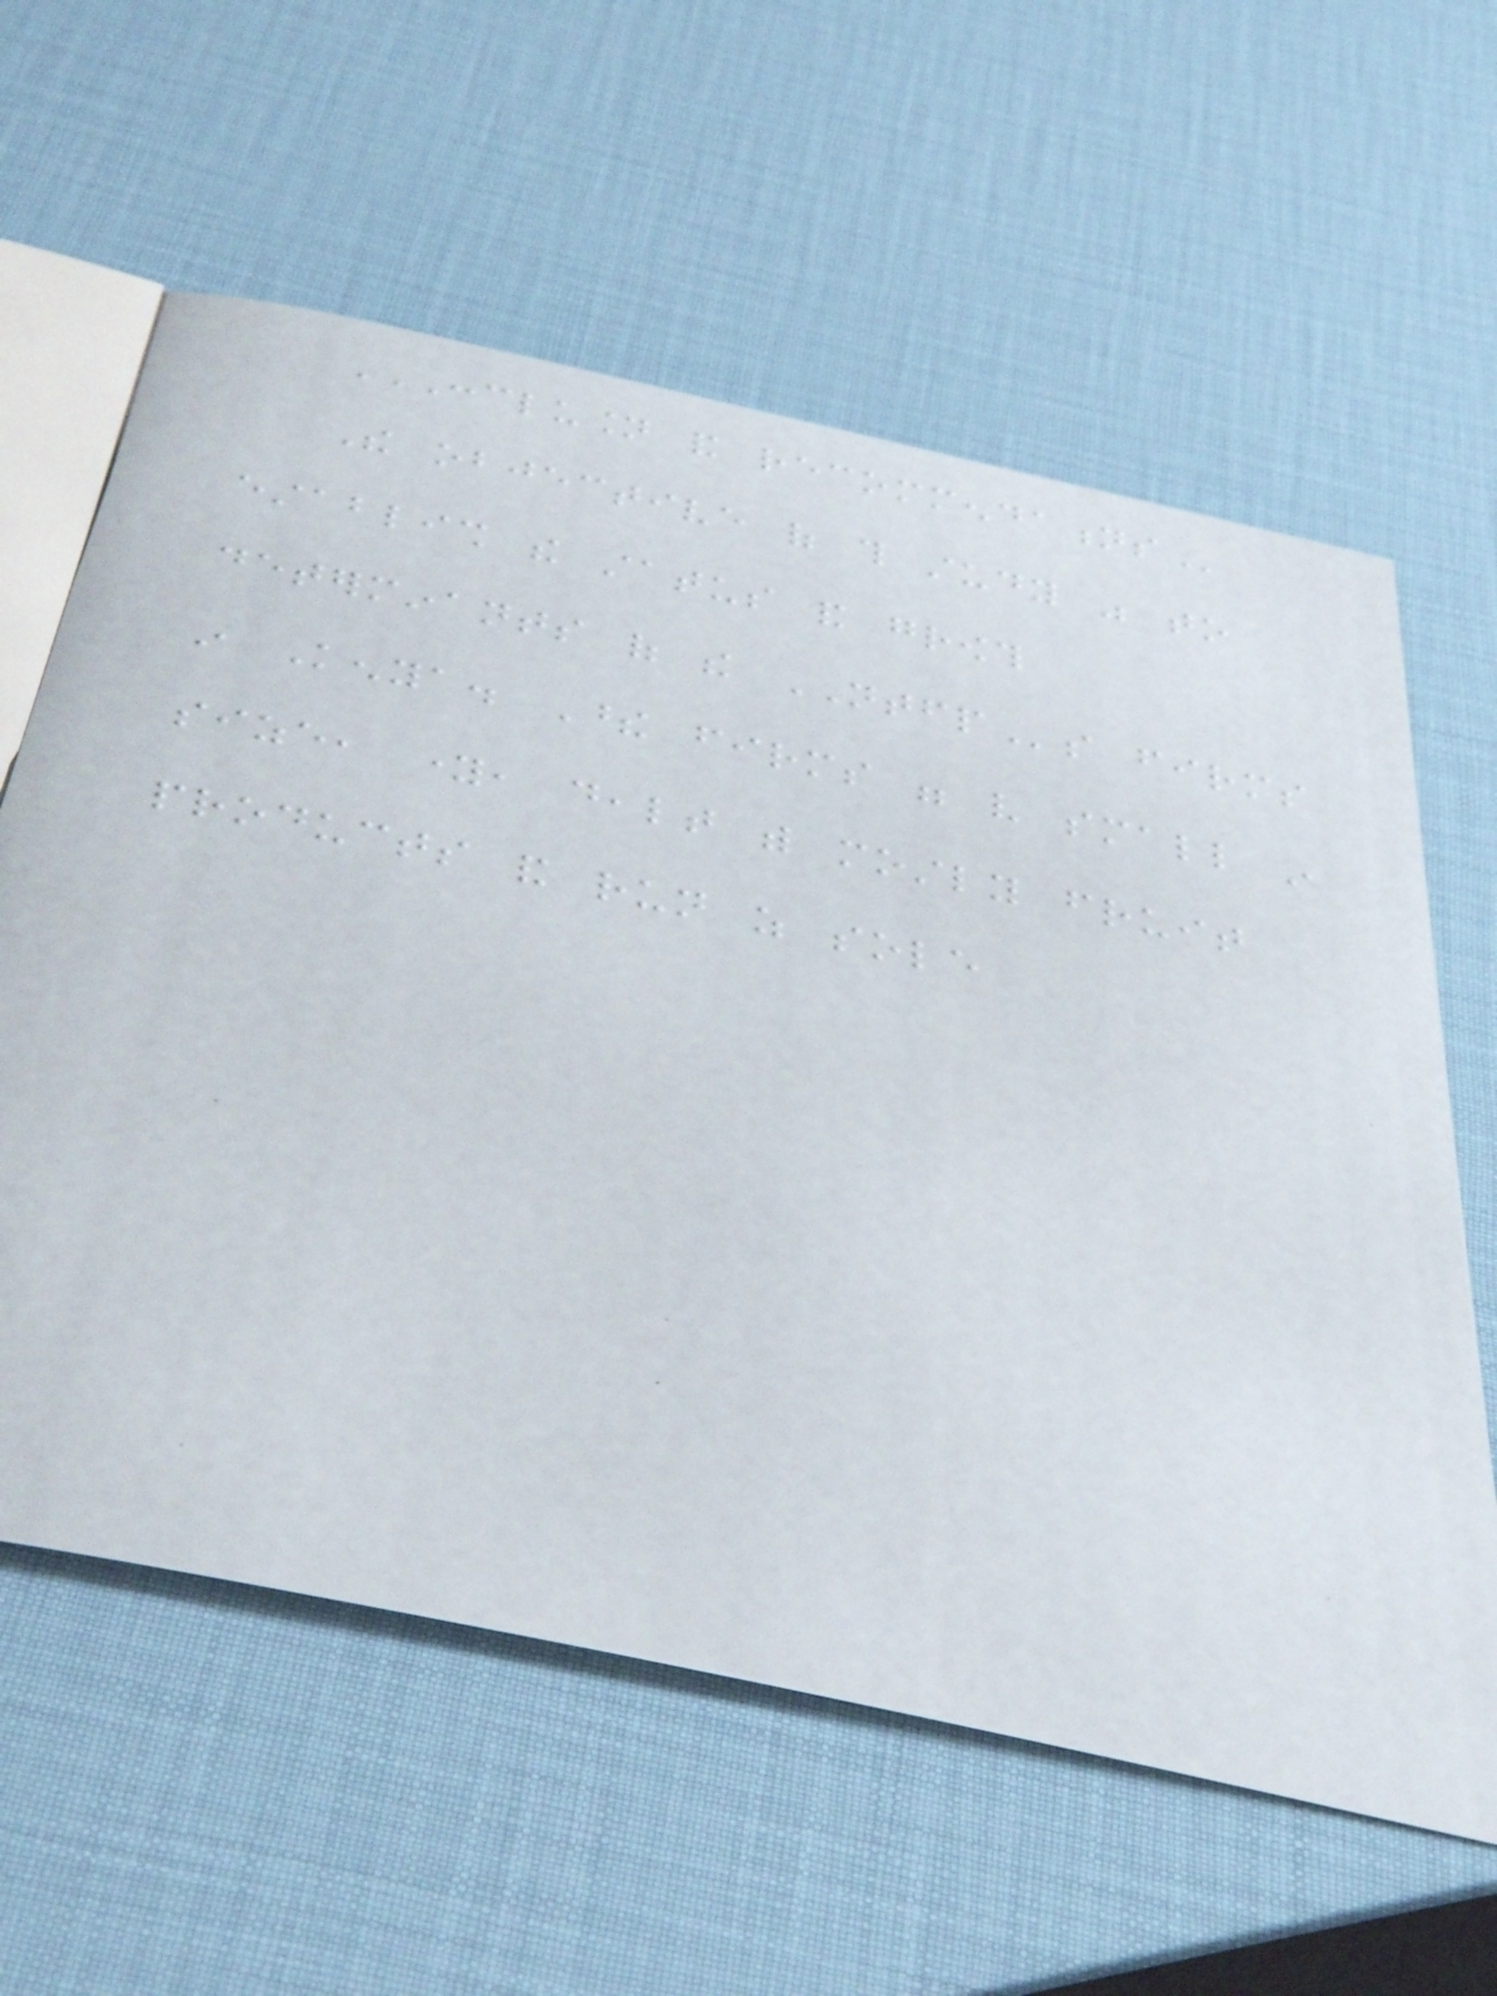CONCLUSION AND RECOMMENDATIONS
The objective of this study was to
establish the status and growth
determinants of the NTFPs firms
in Kenya. These firms were very small in
size, young, dealt with mostly fruit
products and run as sole
